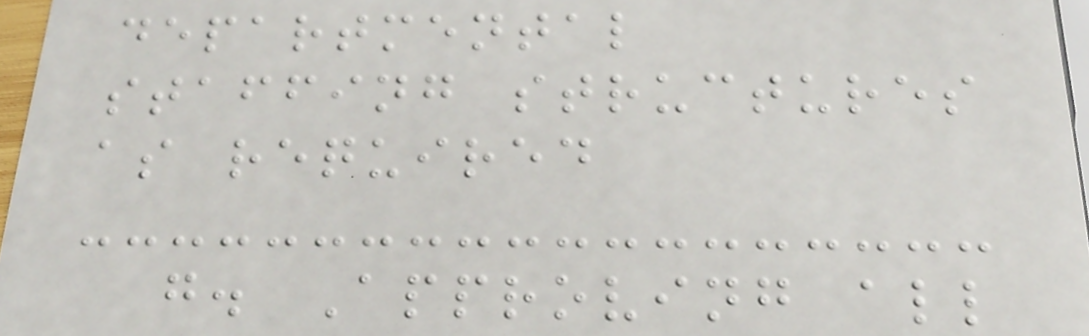departmental
staffing structures
as required
g. Approving all
